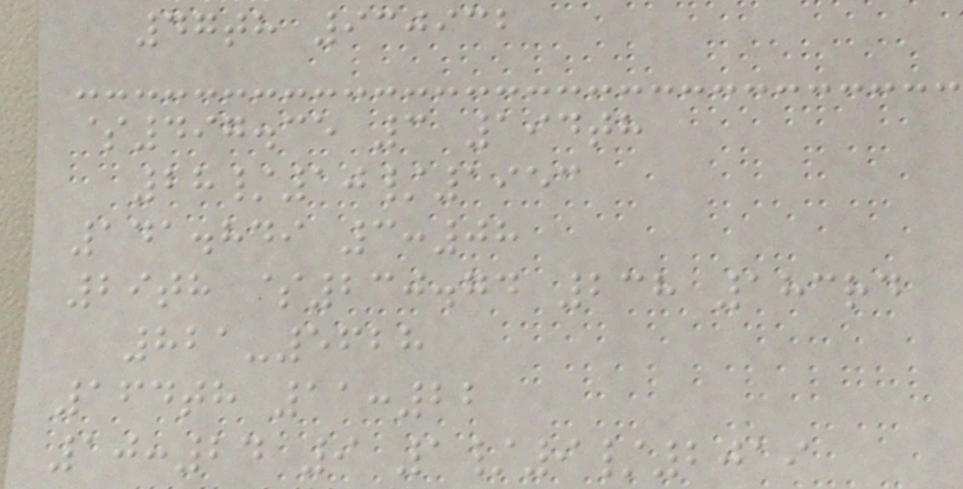47th 930932
$497.35 3 194th
28/10/1953
141.849 3:08
29th $230.74 238 183rd
821-5628
164th 11:22
10:24 9 1/9/2019
